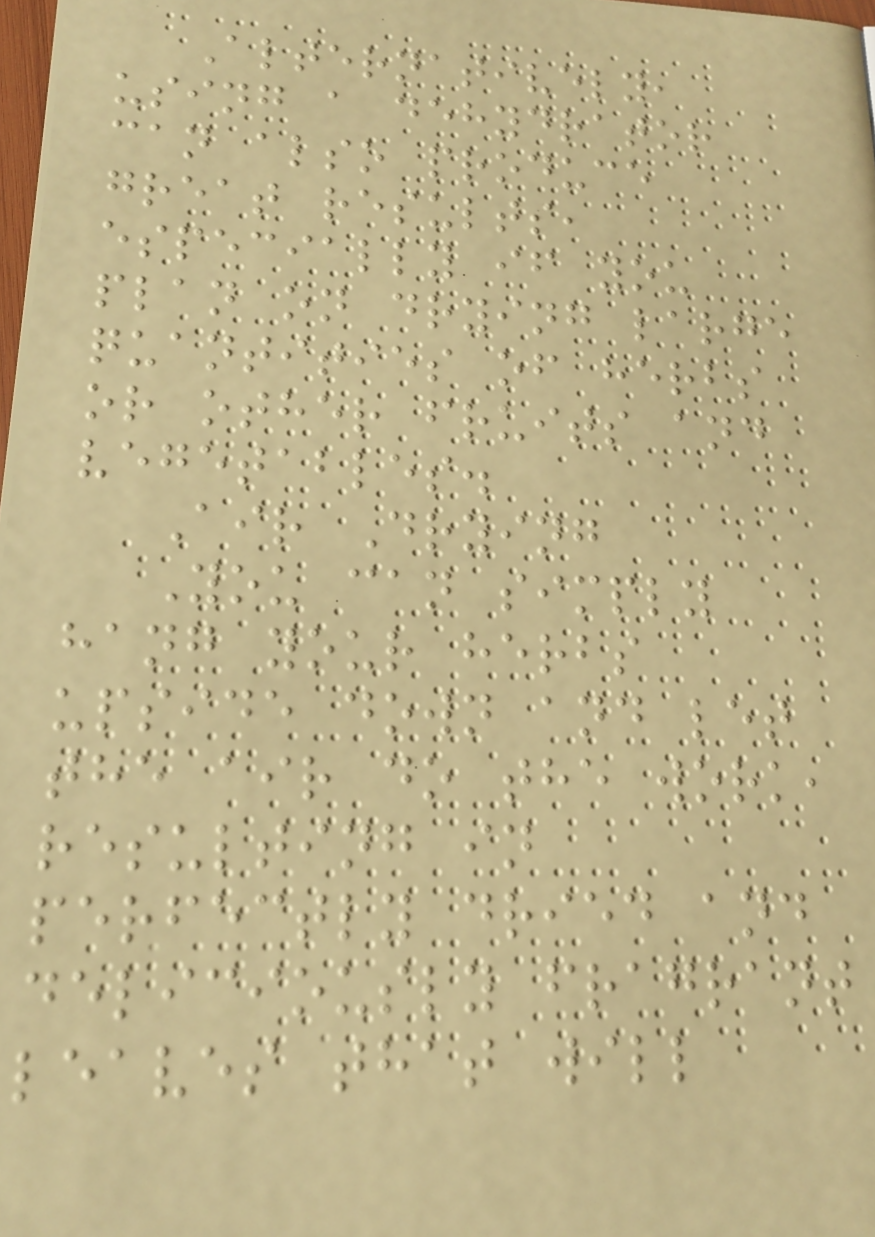Alternatively,
using a dehydrator
can also produce
great results,
especially if you
plan on drying large
quantities of herbs
or other fruits and
vegetables.
Air Drying
You can simply
hang your herbs
upside down and let
the air do the work,
resulting in
perfectly dried and
deliciously fragrant
leaves that will
